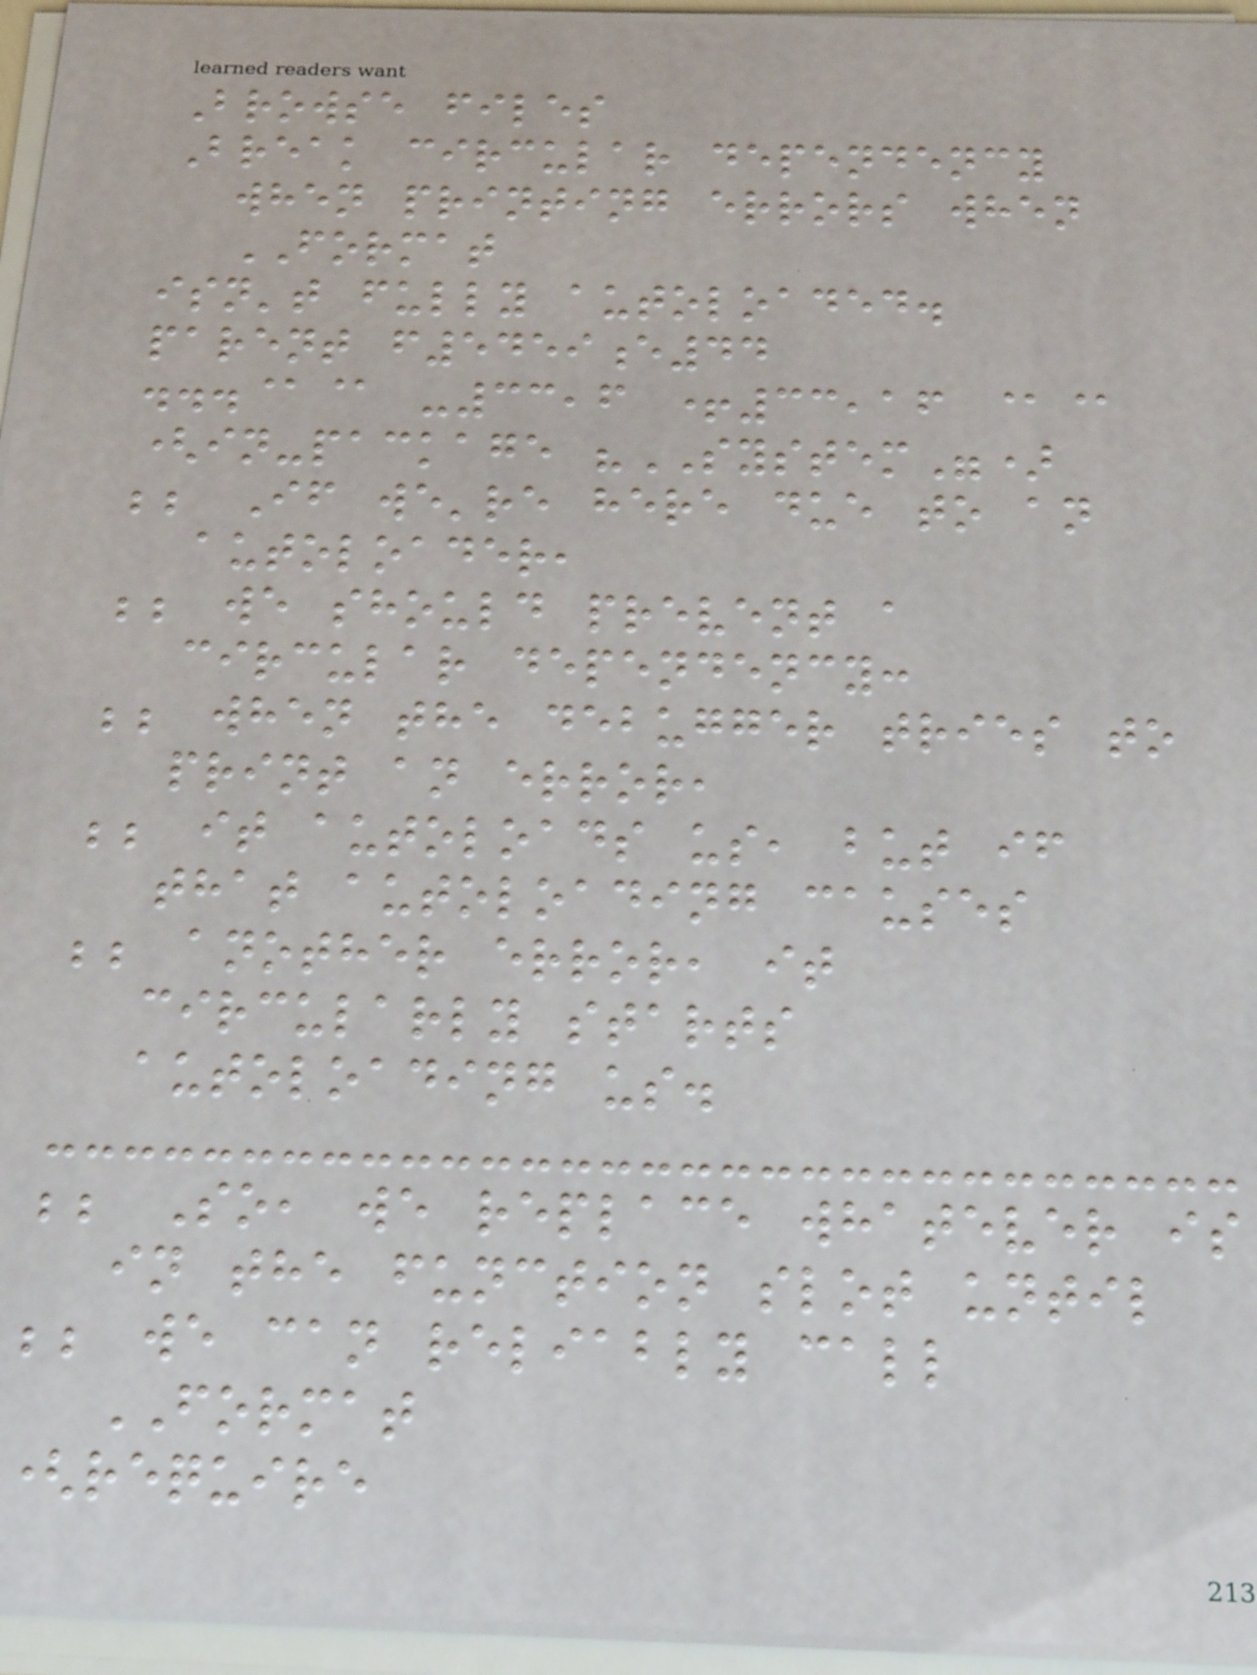Browse files
Break circular dependency
when printing errors when
FORMAT
isn't fully autoloaded.
parent f5459e44
...@@ -33,6 +33,16 @@
(in-package "SYSTEM")
;; If we're here due to an
autoloader,
;; we should prevent a
circular dependency:
;; when the debugger tries to
print an error,
;; it autoloads us, but if
that autoloading causes
;; another error, it
circularly starts
autoloading us.
;; So, we replace whatever is
in the function slot until
;; we can reliably call
FORMAT
(require
